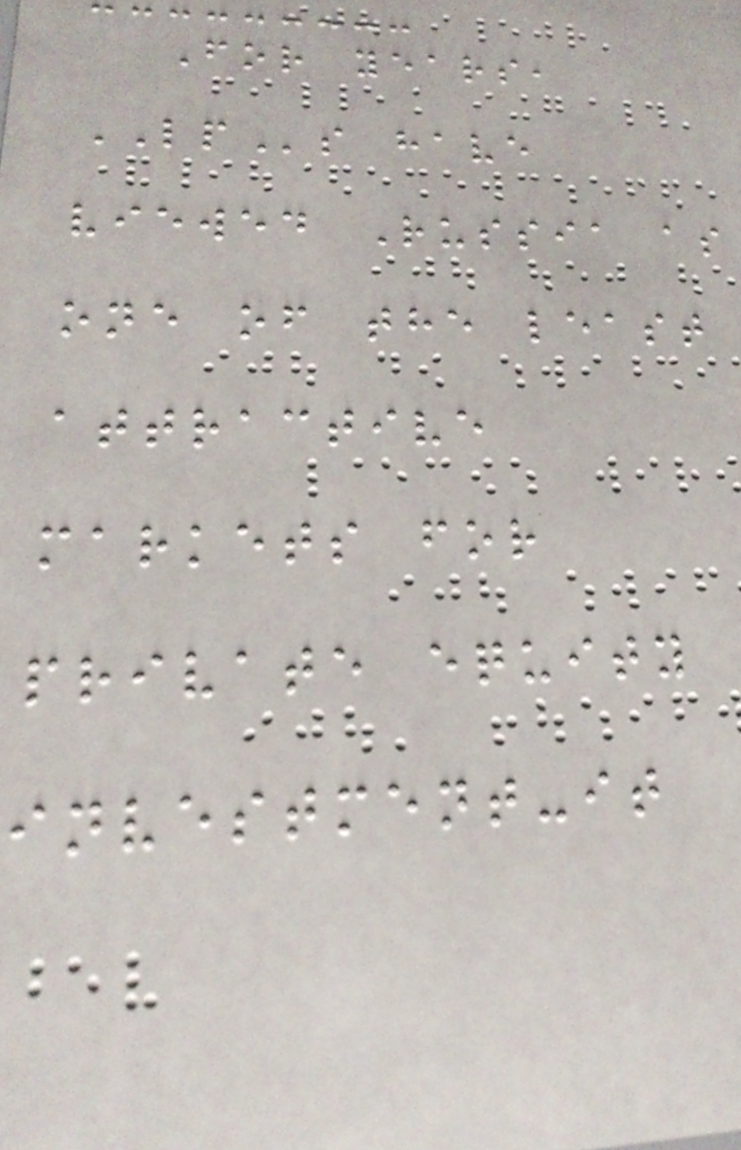For years,
LPs have
viewed Russia as
one of the least
attractive
markets for
private equity
investment-it
